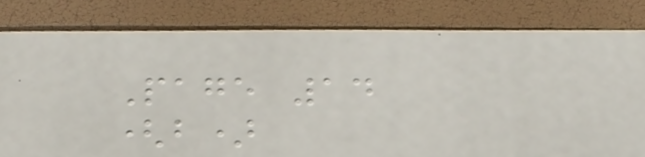Page 14
(b)
